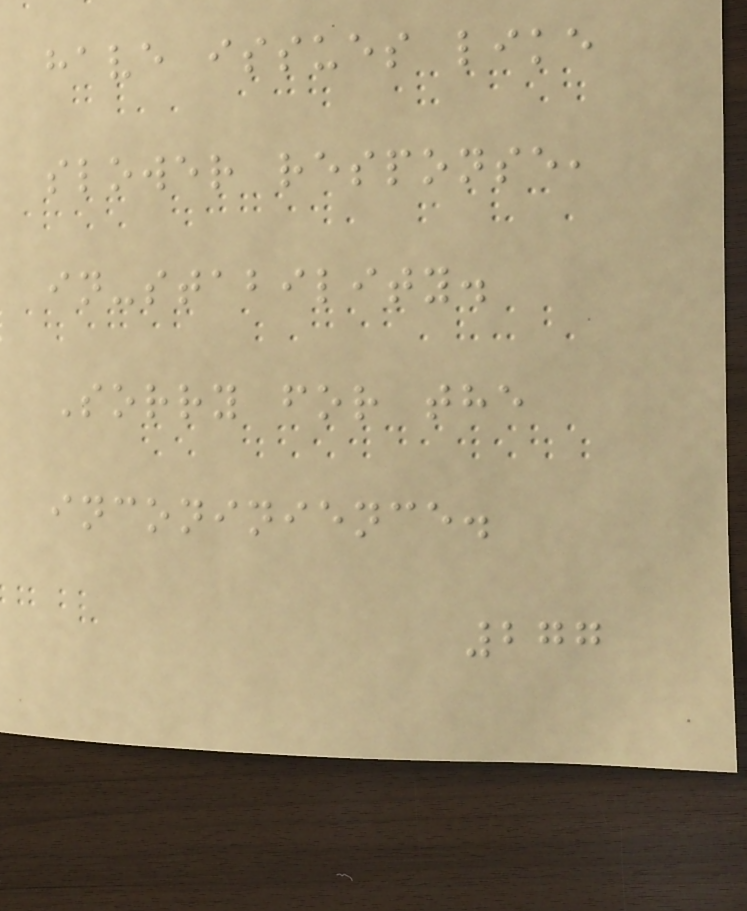have issues like
slower response,
in-stability.
Sorry for the
inconinience.
277
